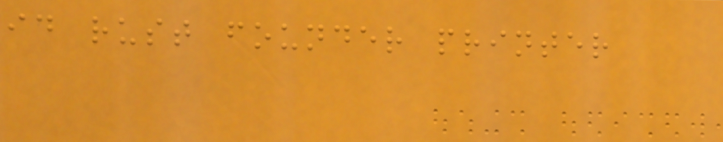id rust founder printer
